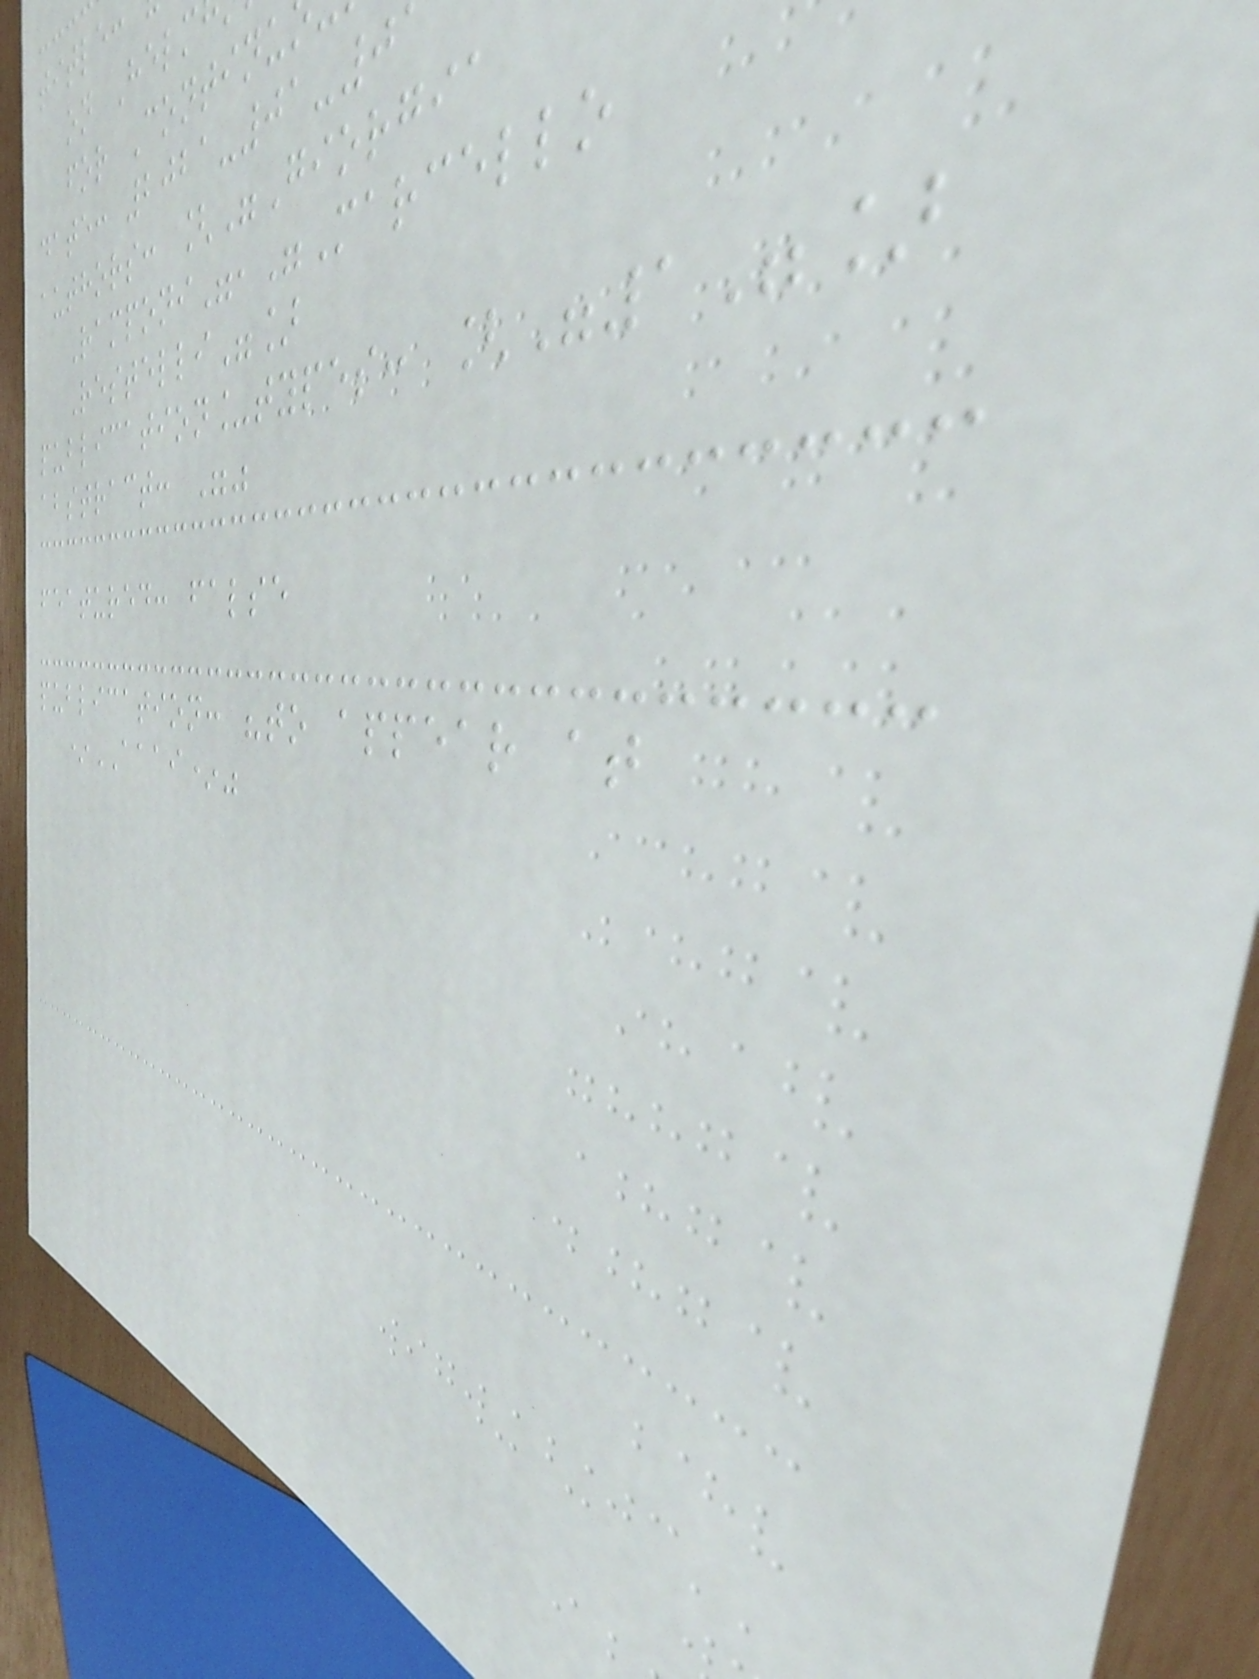on Helm
for Continu
date: 2021-01-0
authors: ["Giorgia
Ramponi","Marcello
Restelli"]
publication_types: ["1"]
abstract: ""
featured: false
publication: "to appear at
*AAAI*"
